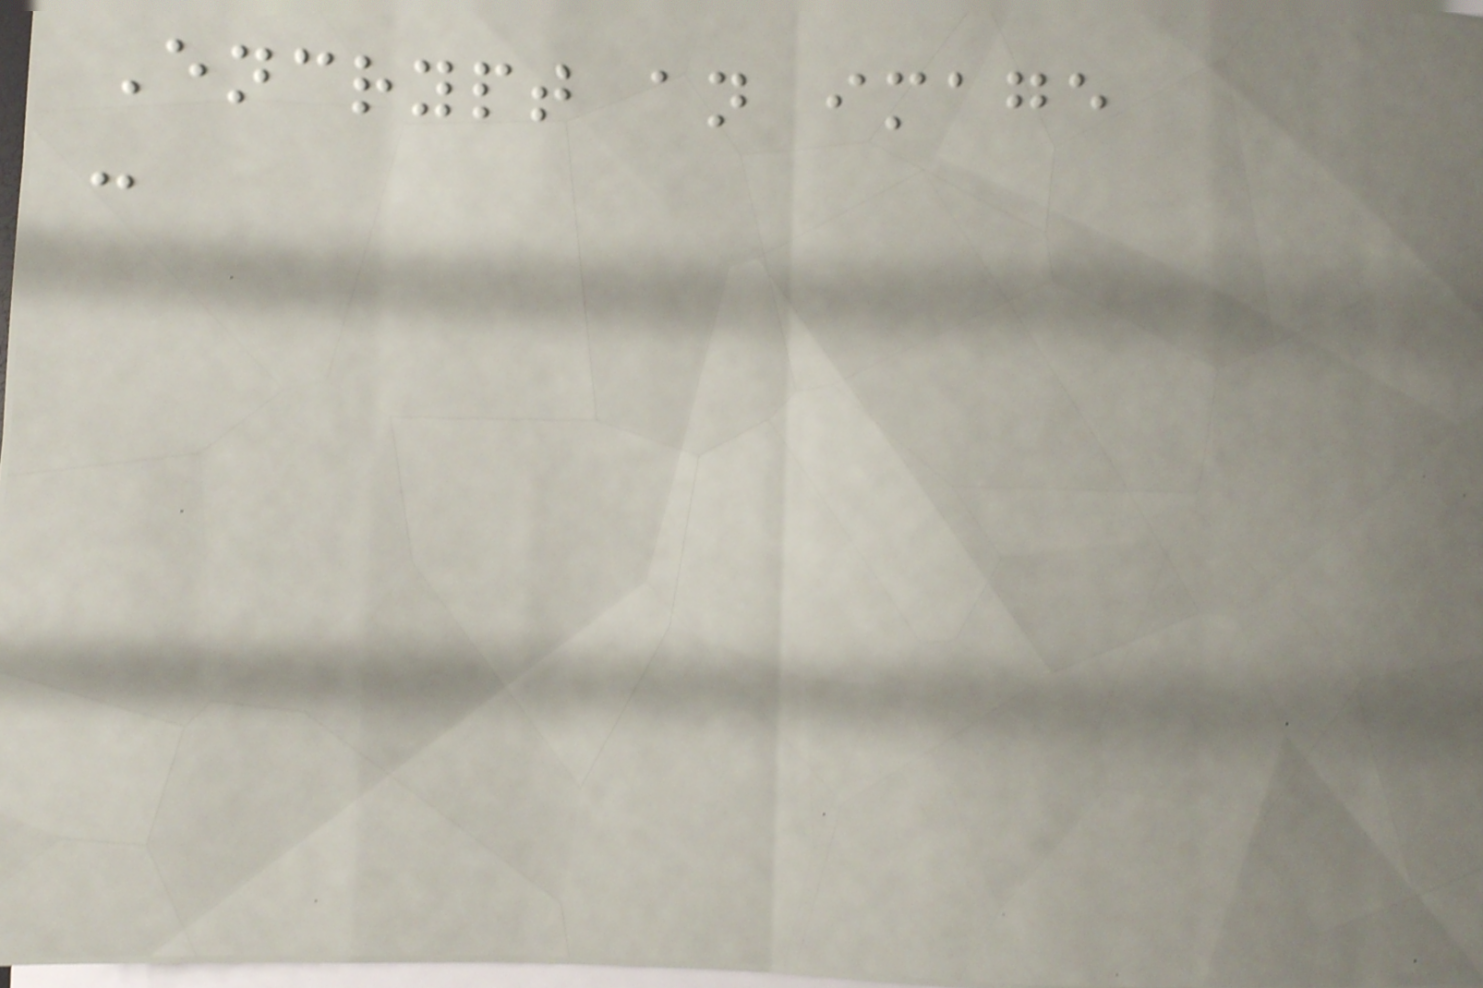Encrypt an image
-
